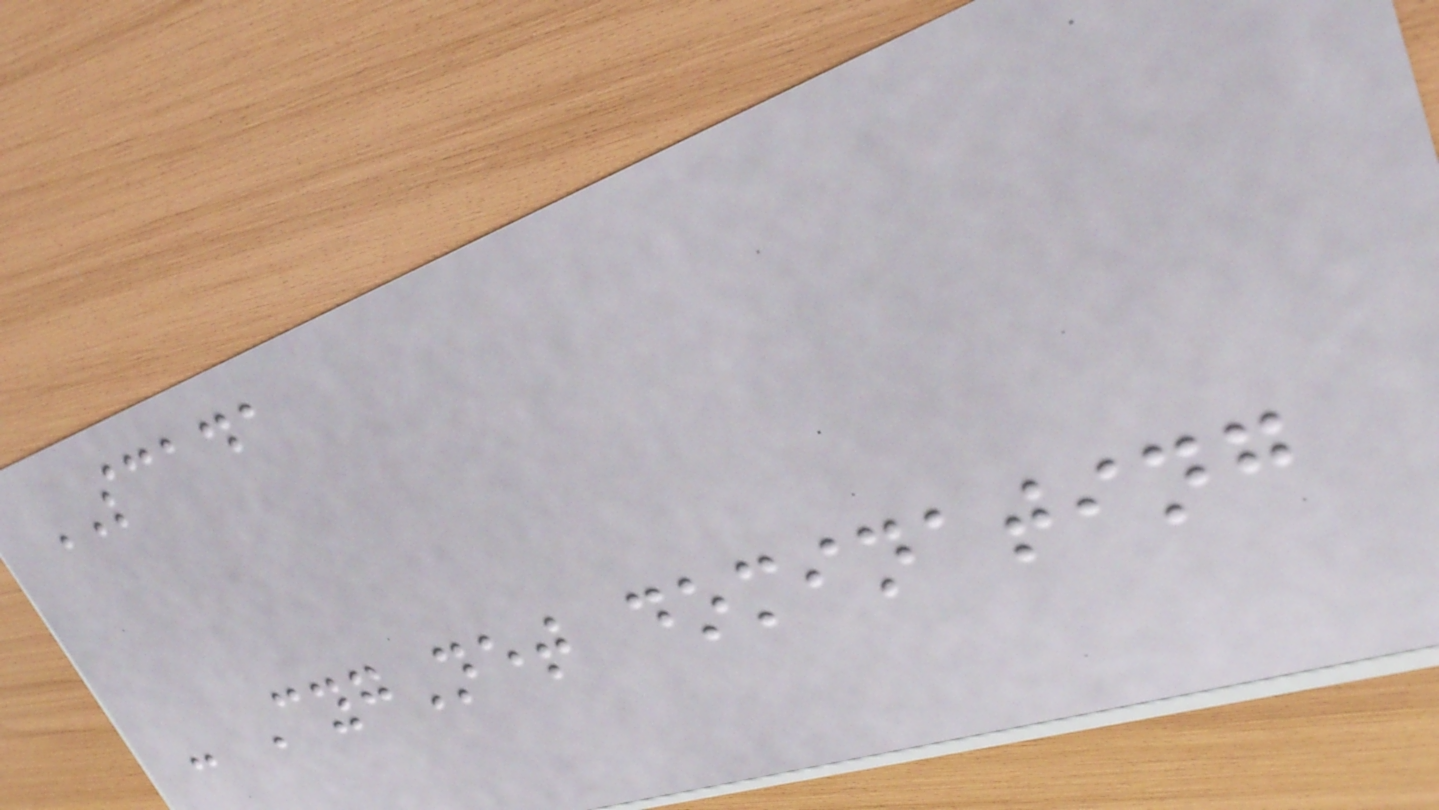SCADA
- CygNet dominating
